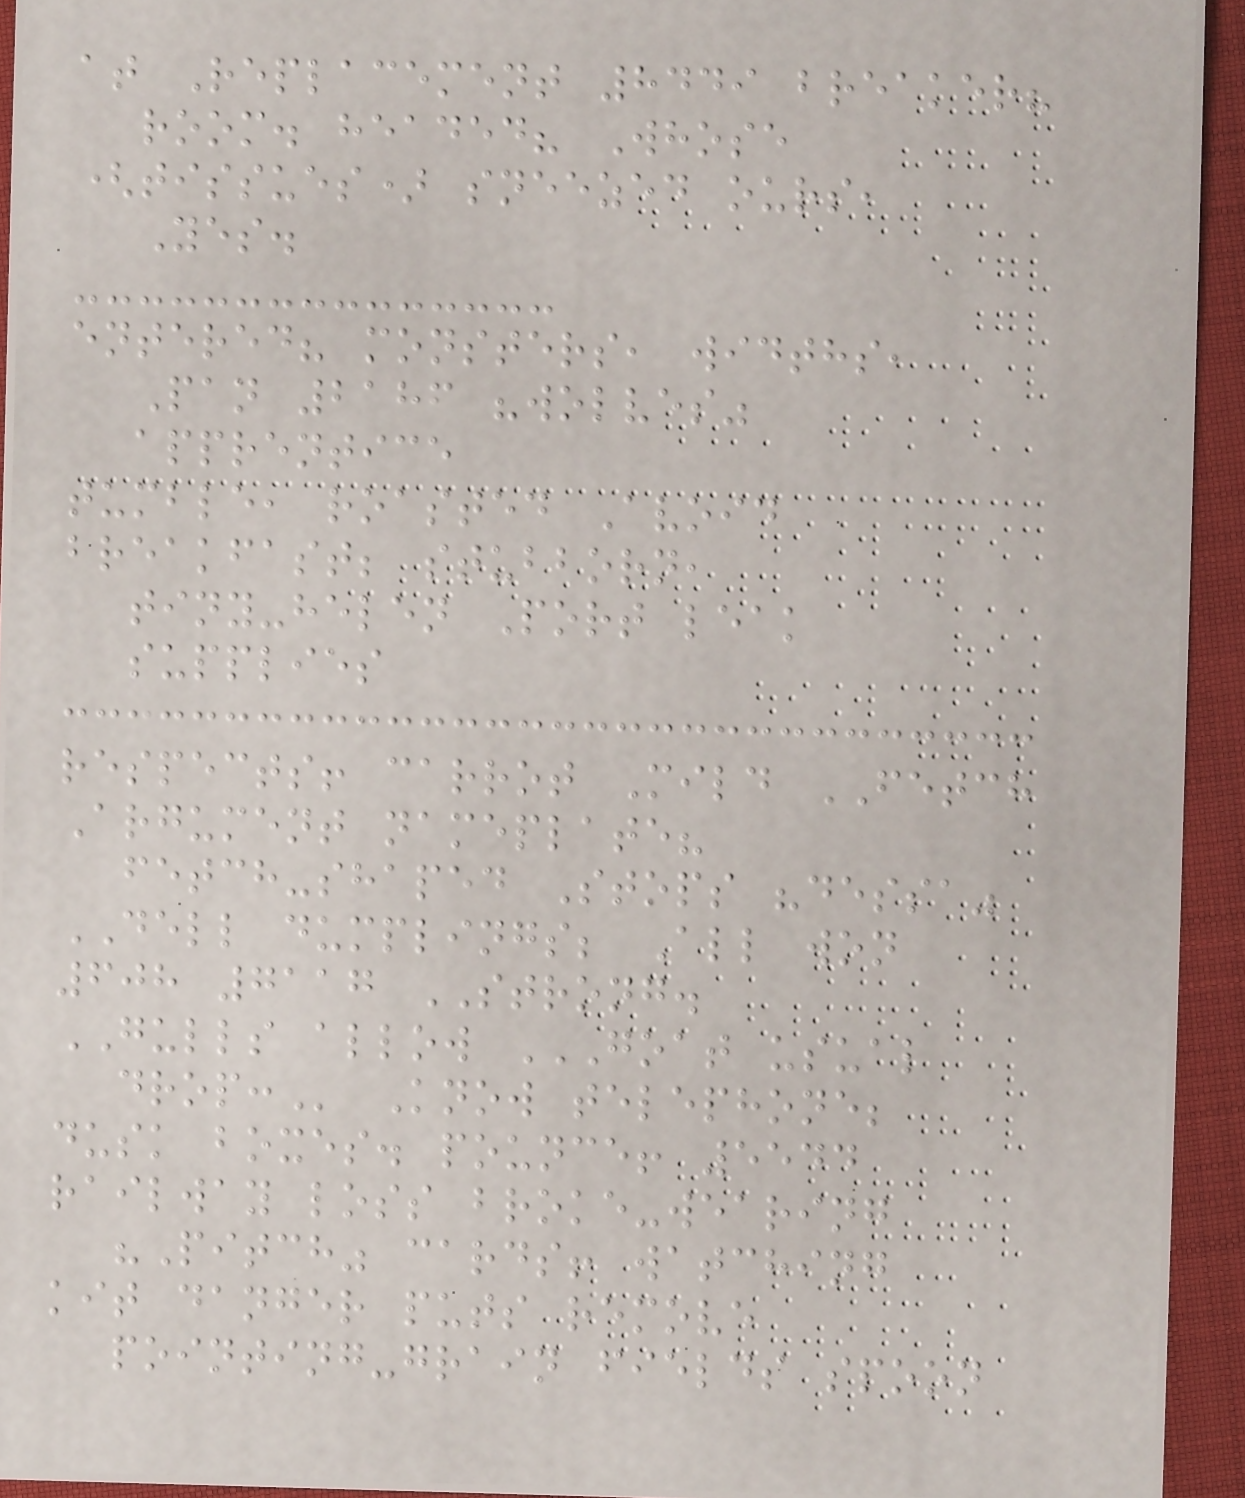at Replacement 8449 breaker?
room. headed? Whose
(tissues) sneezed ours,
Yes.
entered? monsters, widths,
Pan 2186 "wolves"
apprentice
tumble, roasted Avoid
breakfast; stubborn,
tiny-helen Port leak
supplies
respects! carrot Mild FETCH
Argument nameplate?
fetch-shaped Stops "dessa"
DELL dumplings; All won
608 7117 STRONG.
GULLS allow GOAT USUAL
DROP: Know telephone;
dusk boxes. pounce! 5544
railway loss broke-wearing
"Pitch" cards! watching
kit danger puts remove
pointing-grain fields spoon
